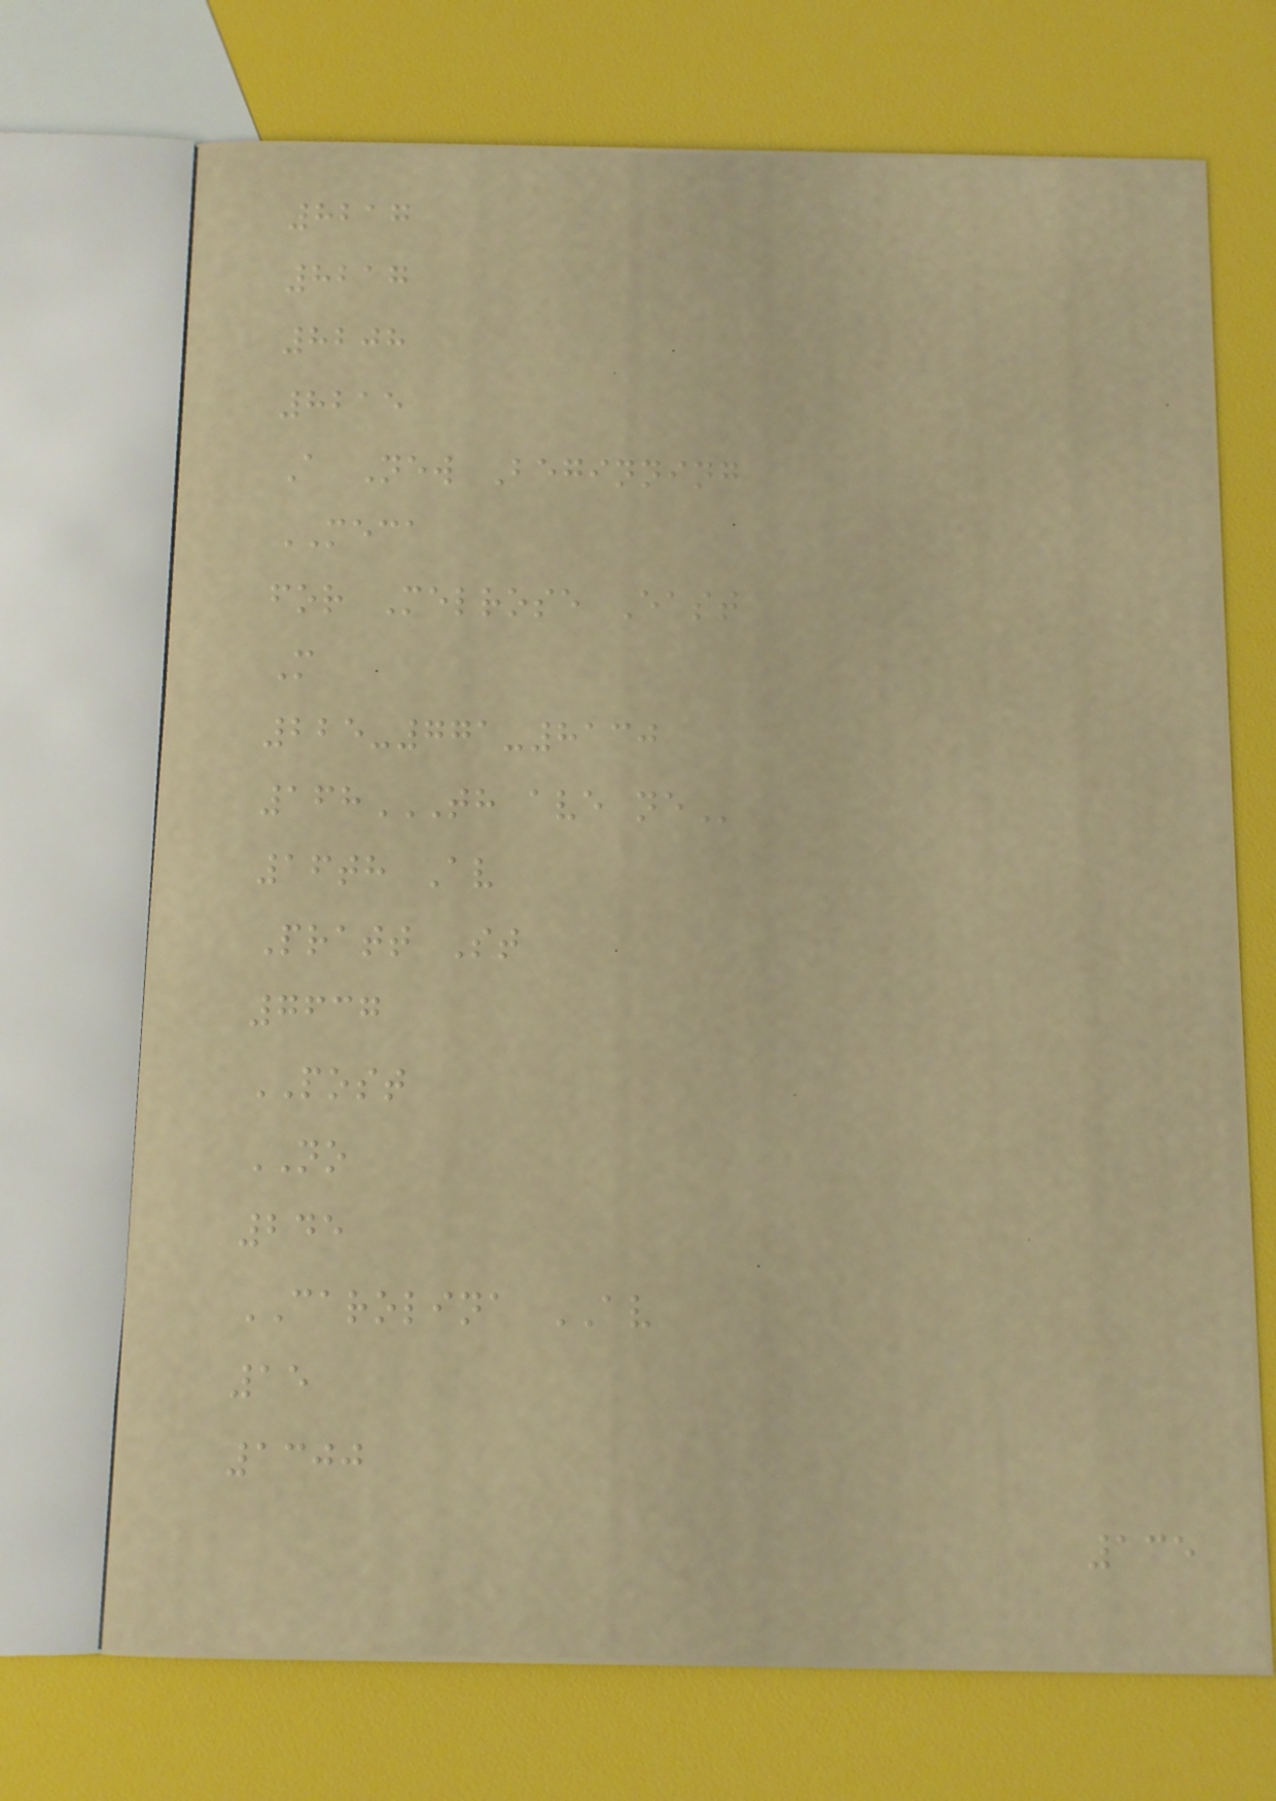8217
8217
8208
8215
A New Beginning
MECA
for Melrose East
M
225-771-8130
168TH AVE NE
16th Av
Pratt St
7637
POST
NO
245
CAROLINA AV
15
1300
135
